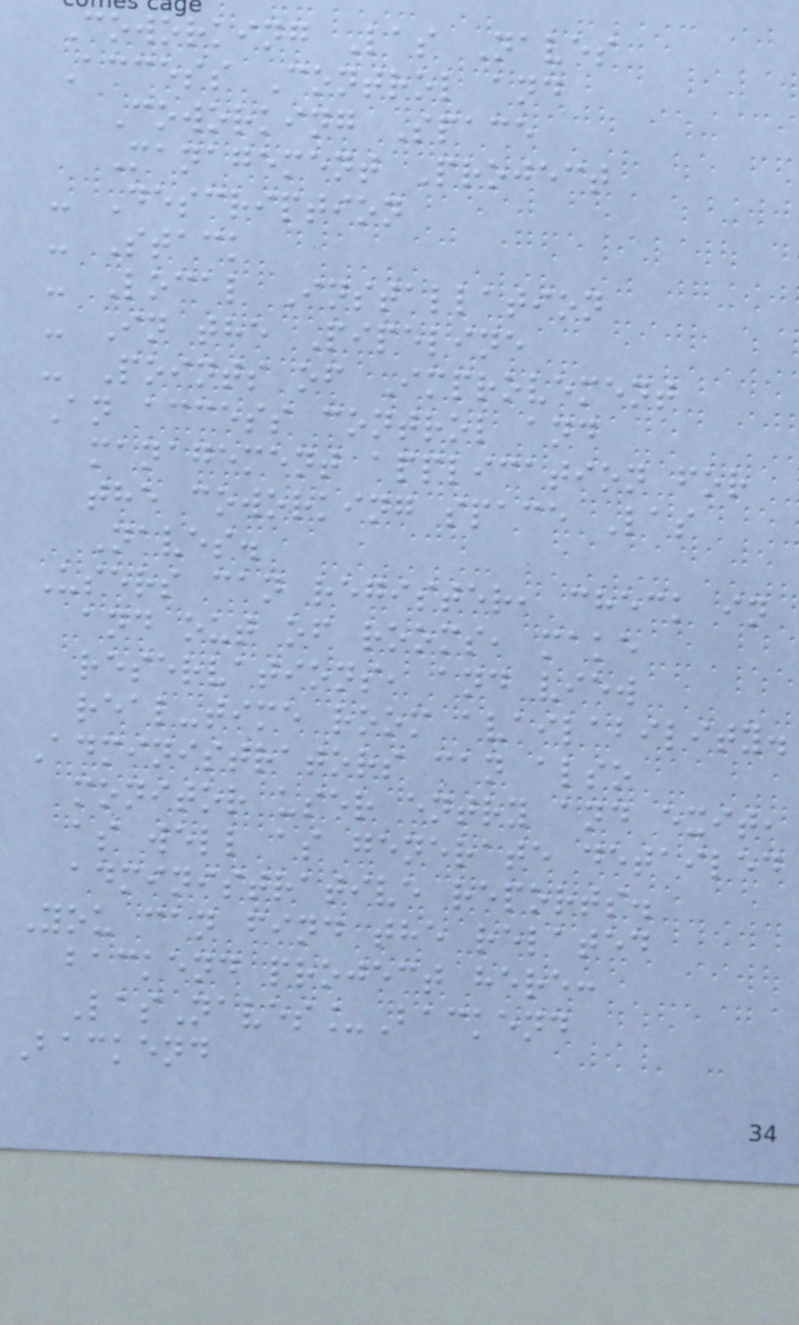Coworking Las Naves
Access Control and
Coworking Space
Management Project
- Description
- Stack
- Local Installation
- In the Pipeline
- Points of Improvement
An access control and
management application for
the coworking space Las
Naves.
Users can register, check in
and out of rooms, make
reservations, and view
real-time room availability.
Administrators can also
monitor user entry and exit,
as well as generate detailed
administrative reports.
You can find the related
backend project here:
LasNaves_Backend
Backend
